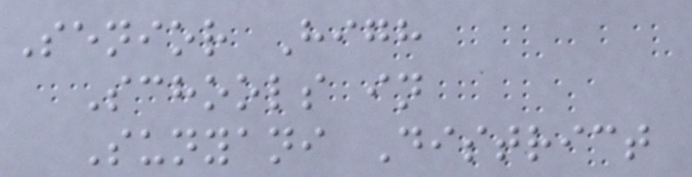Senior High
Schools in
Sunyani District
